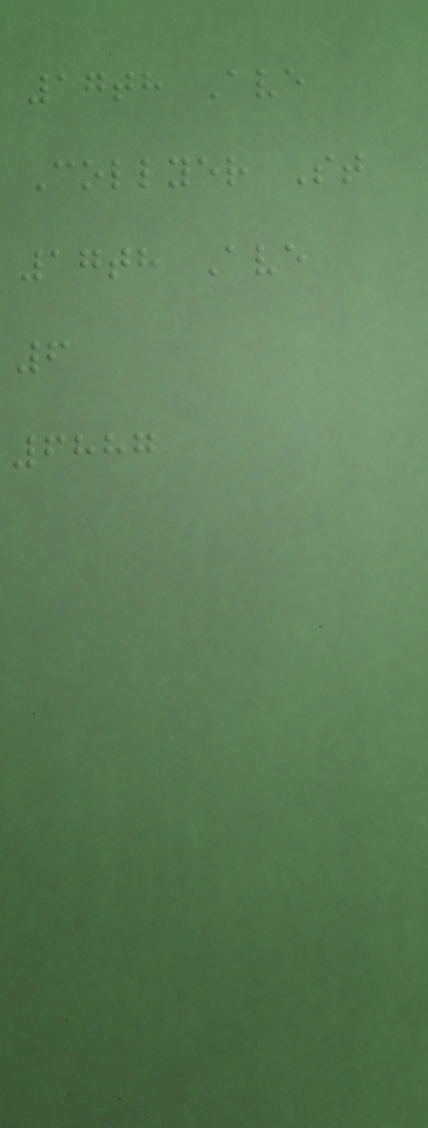17th Ave
Collyer St
17th Ave
6
6887
